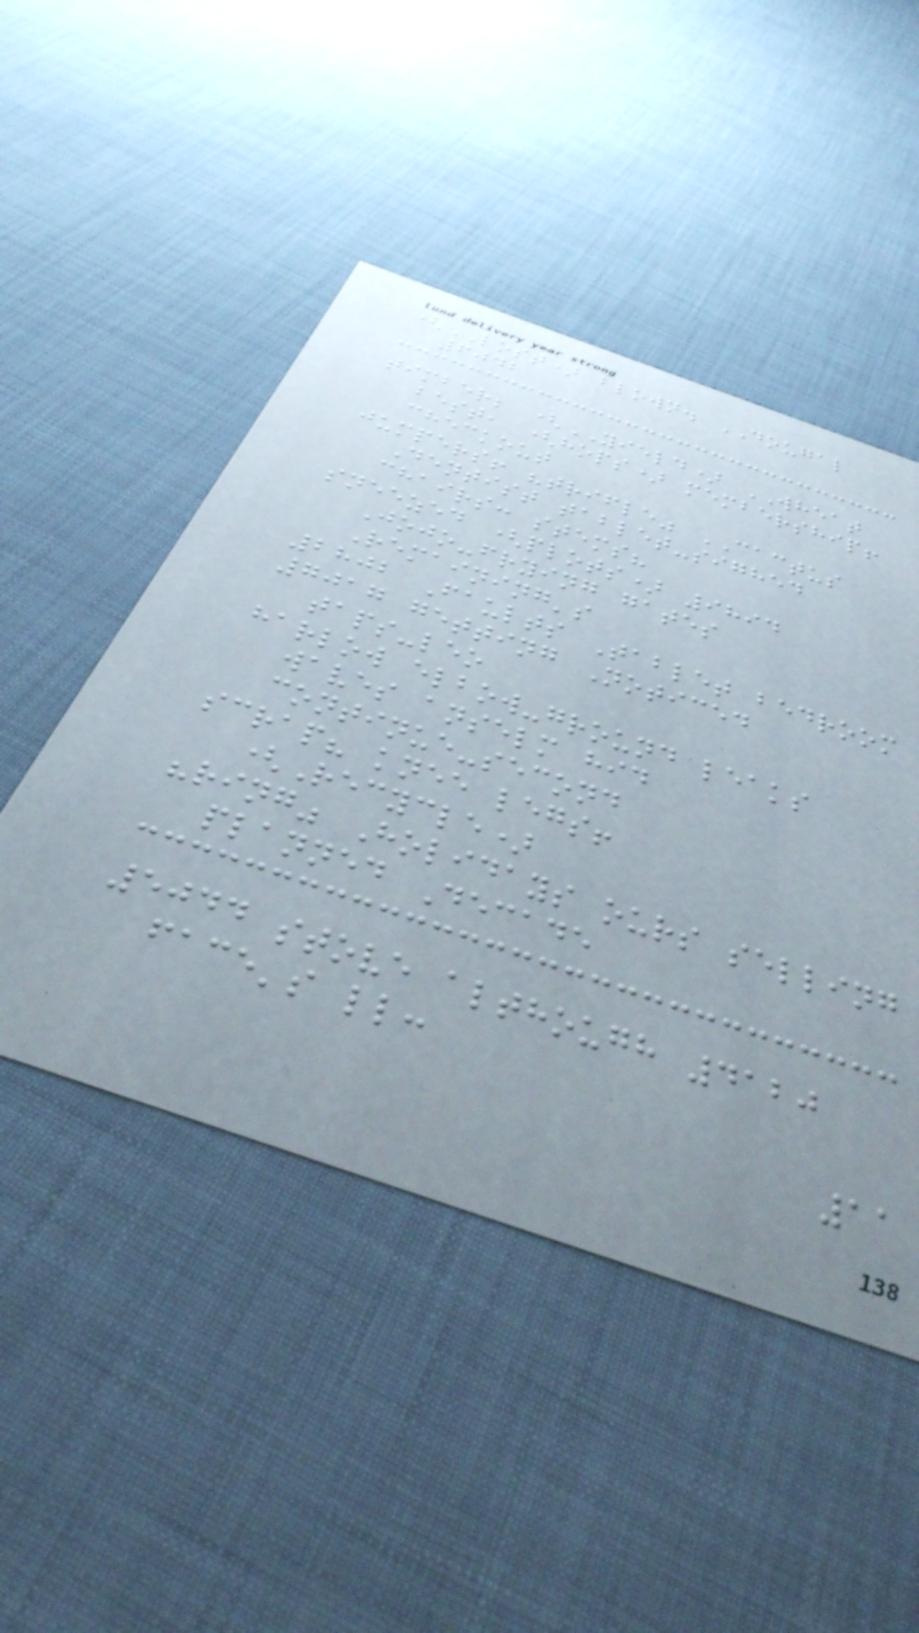(LOST) blown. DOUGAL
6042
timber; (YIELD) WHEAT
best, (hops) membership!
checkout
jumpers! "trifle" CACTUS
Dentist tablet-sighed
chairs: stems?
sneezed (plots) 9894
Jojo-frying gates
Remaining's
2802 Faults Tablet bedroom
7017 getting Noticed
taps-leo
harlow elbow-ground leaks
waves anselm hid
continue-second
scrap? knee legs!
(Recycle)
"ring" Holidays ours selling
planned Decade
5044 stove although 4120
face's ll:
11
